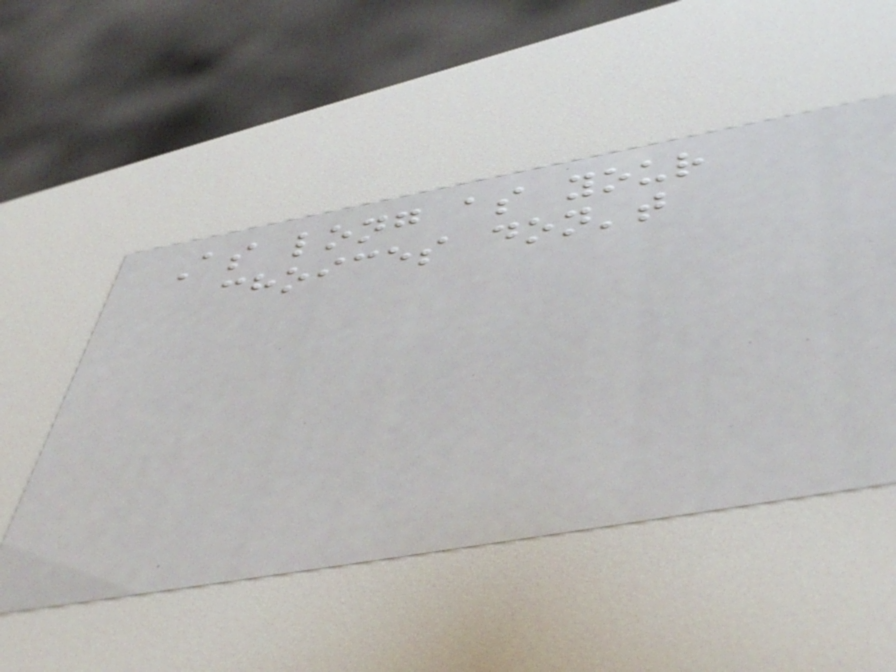As long as your
choices don't
